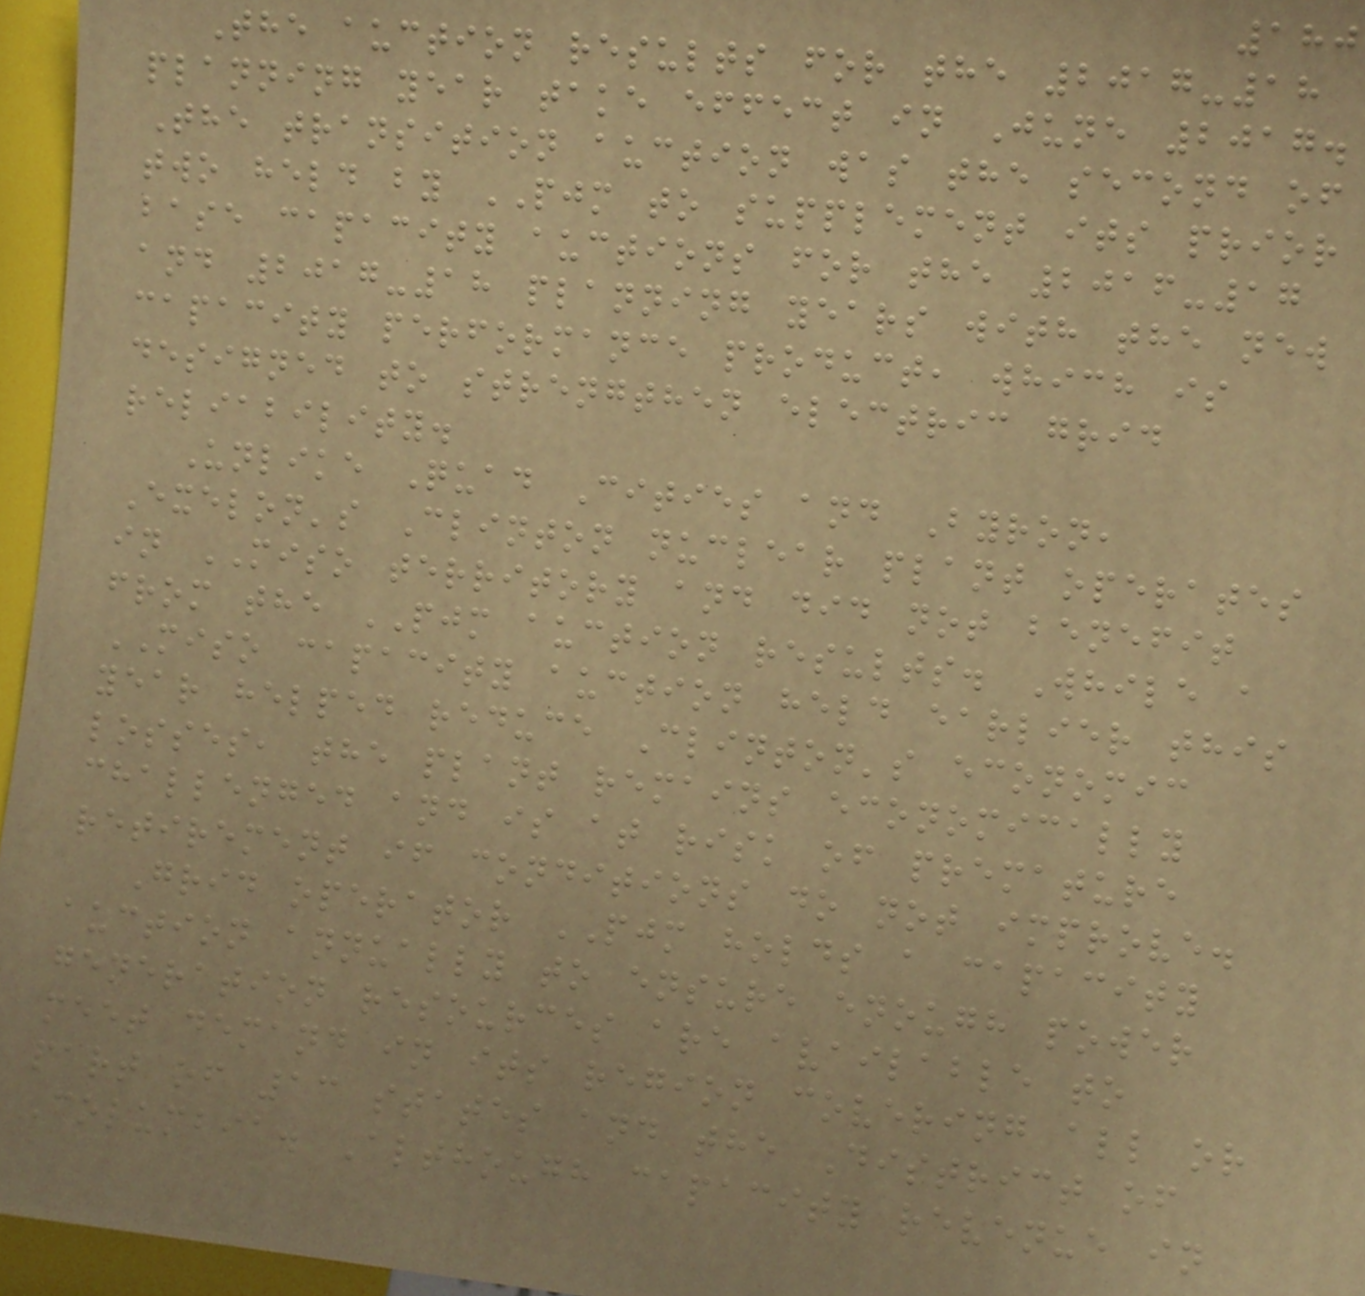180
The auction results for the 2017-18
planning year take effect in June 2017.
The transition auction was the second of
two held by PJM to supplement its prior
base capacity auctions for the 2016-17
and 2017-18 planning years with the new
capacity performance product, which is
designed to strengthen electric grid
reliability.
Unlike Quad Cities and Byron,
Exelon's Clinton nuclear plant operates
in MISO territory and did not benefit
from the PJM auction results. While a
MISO capacity auction held earlier this
year helped reduce Clinton's economic
losses, the plant remains economically
challenged and is at risk of premature
retirement if conditions do not improve.
Grid operator PJM holds a capacity
auction annually to ensure enough power
generation resources are available to
meet demand in its region covering all or
part of 13 states and the District of
Columbia. Although capacity revenue in
